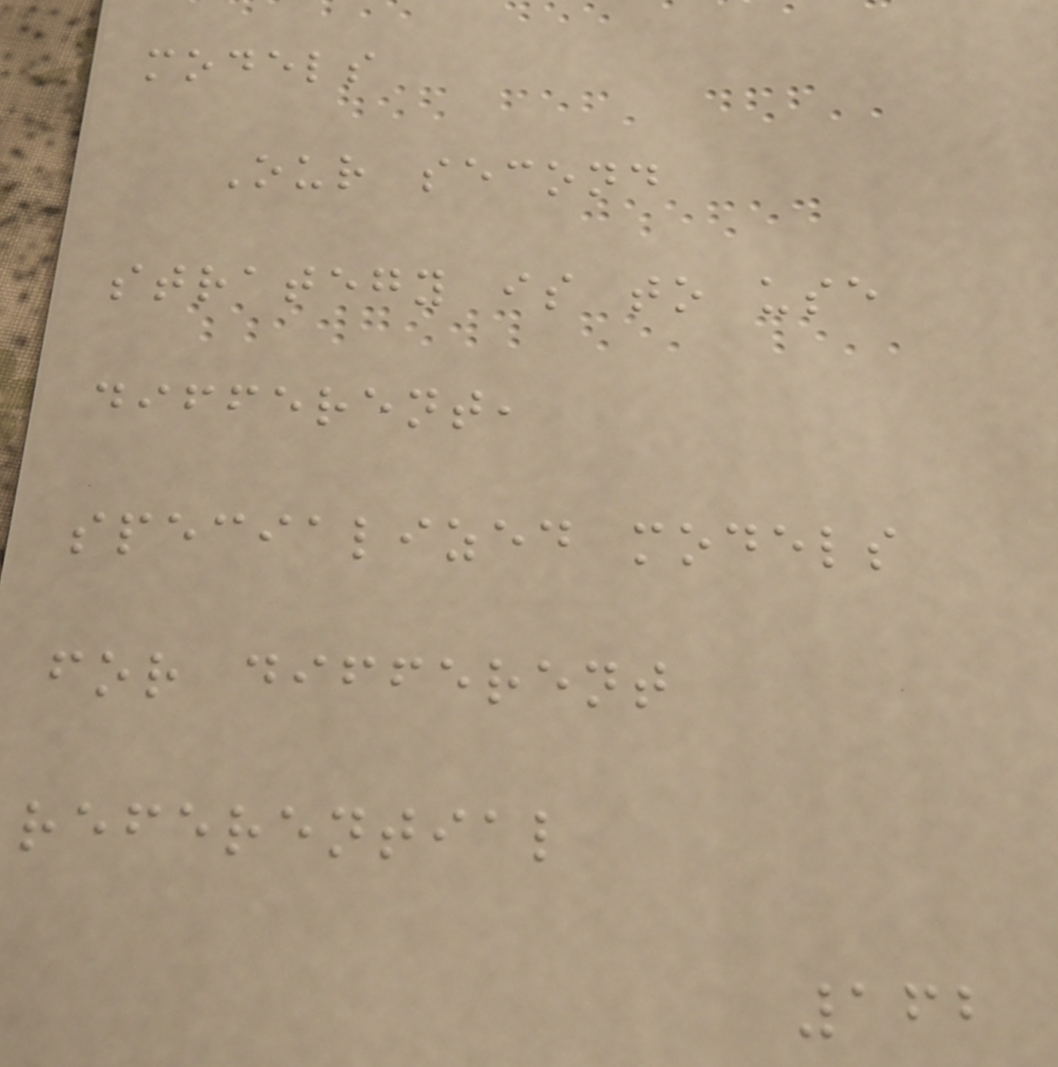models
Our second
strategy is to use
different,
specialized models
for different
referential
162
